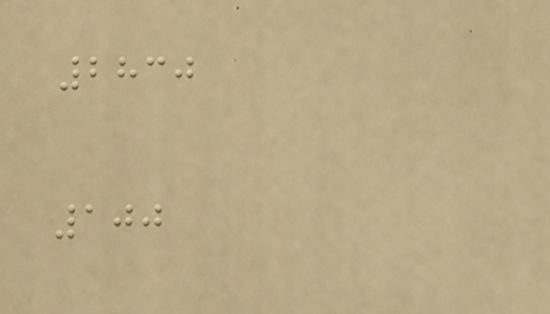2830
100
